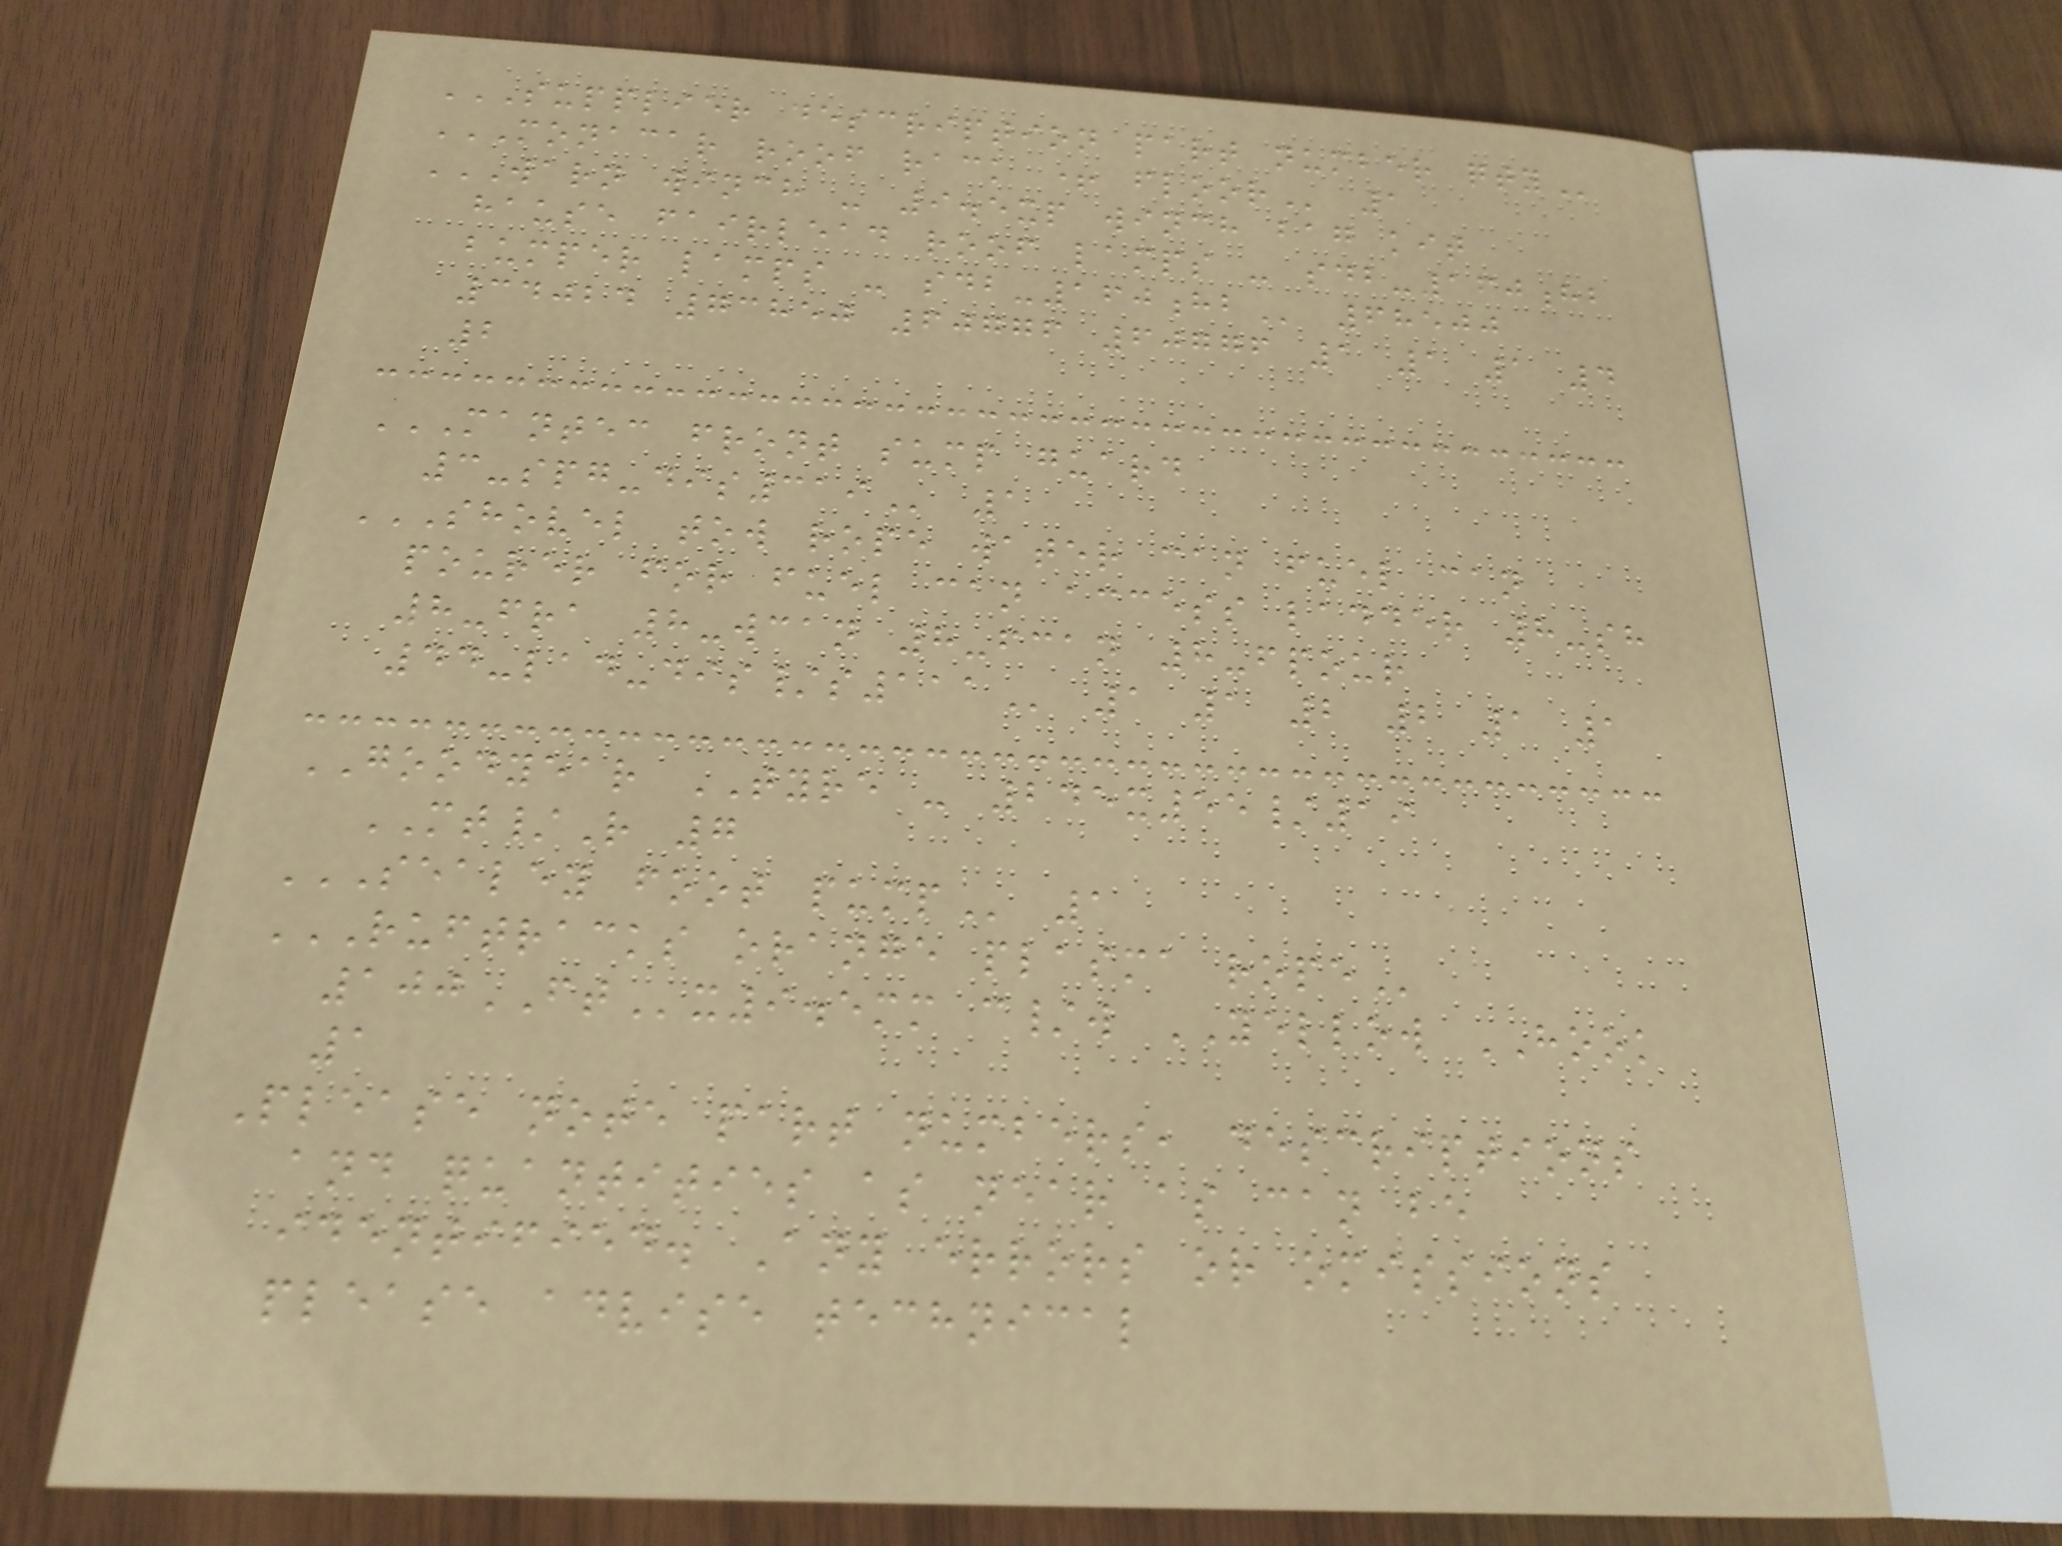SUPPLIER DESCRIPTION PART NUMBER QTY
MONACAR ROOF RACK + FLOOR 1
WARN WINCH - 9.5XP WINCH BAG KIT
HAUSE FAIRLEAD ROOF LAMPS - SDB-160HB
BUMPER LAMPS - SDB-160HB 68500
34024 73850 60776 60776 1 1 1 4
2
MANTEC FRONT SUMP GUARD
3-SPG-DIS319 1
SHOVEL TOW ROPE WATER CAN FUEL CAN
POURER FOR FUEL CAN ACCESS LADDER 8-SH
8-FRA 8-WCAN 8-FCAN 8-FPOUR
44-LAD-DIS/S111 1 1 2 2 1 1
GOODYEAR TYRE - 245x55/19
MT/R 7
SEALEY FOOT PUMP 1
RUFTRACKS ORANGE PLASMA ROPE
100FTx9.5mm c/w YELLOW HOOK
1
Please note part numbers, descriptions
and quantities as near as can be
identified. Any errors or omissions
please advise technical
